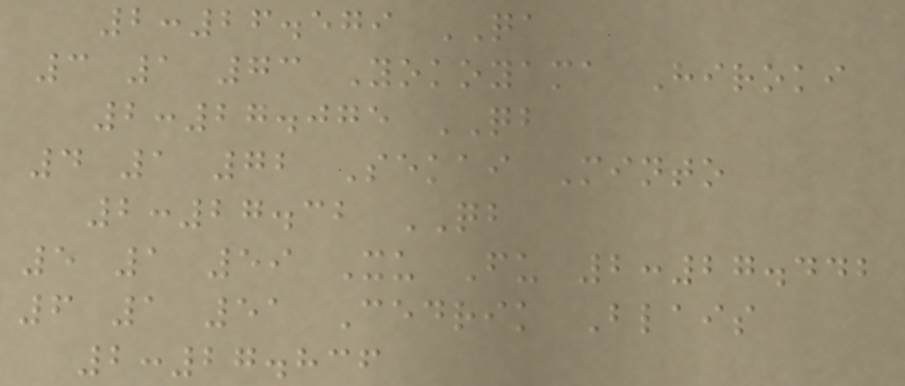2:26.579 QA
3 1 73 Yokoyama Hiroki
2:27.075 QB
4 1 72 Sekai Minto
2:27.32 QB
5 1 59 Xu Fu 2:27.442
6 1 51 Cedrik Blais
2:27.836
